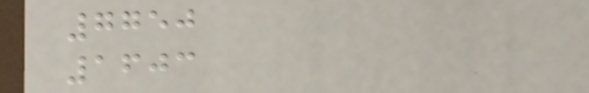7750
1603
